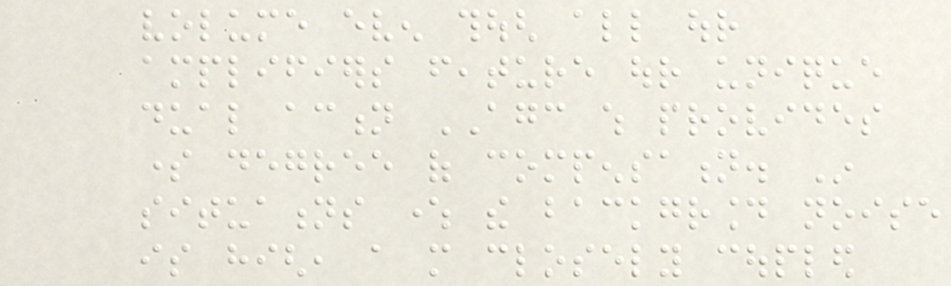volume even though all our
amplifiers feature our unique
dual action AGC which provides
some degree of compensation. In
situations where the background noise
is high, a more closely coupled
